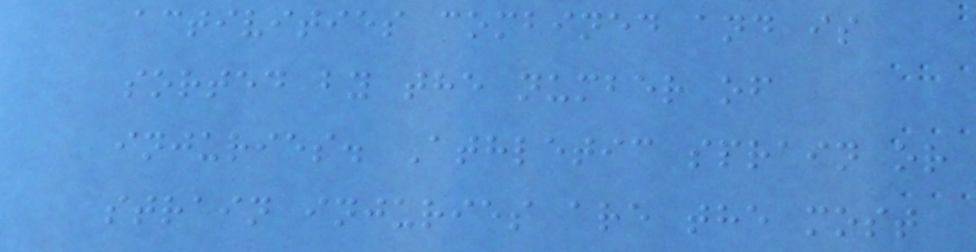activities combined and is
sorted by the number of
injuries. Athletic sprain or
strain injuries are the most
